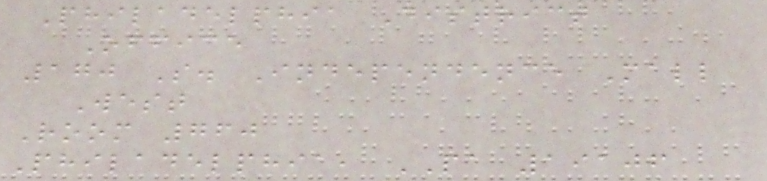Philadelphia District
Office
170 S. Independence Mall
West
Room 760
Philadelphia, PA 19106
